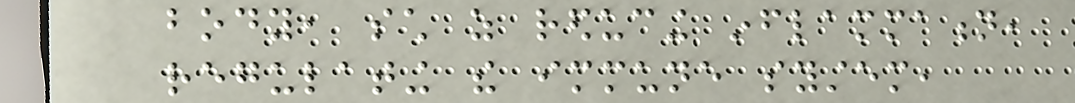body, such as reducing inflammation,
regulating the immune system,
